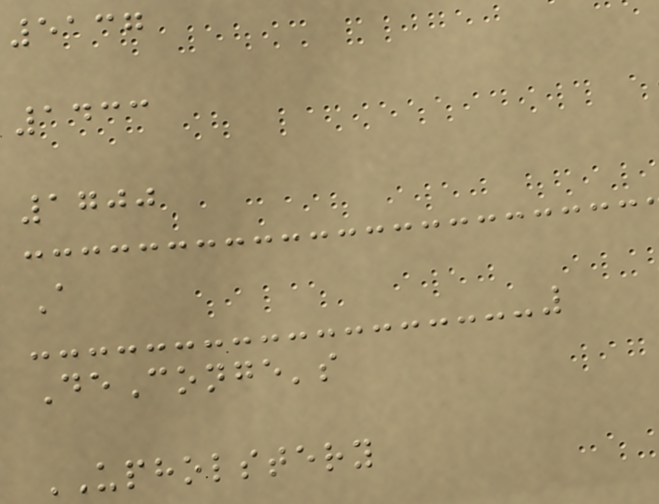5137
1433
1700
A
DeConge's
UPHOLSTERY
